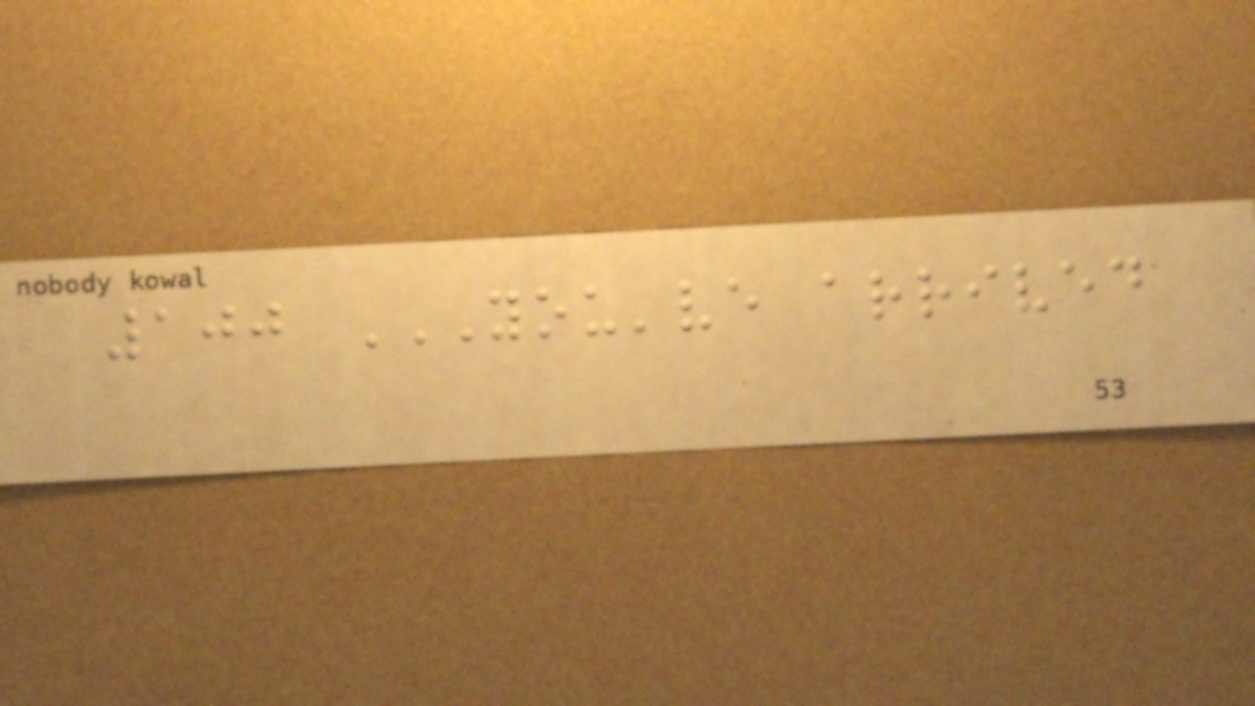100 YOU'VE ARRIVED
